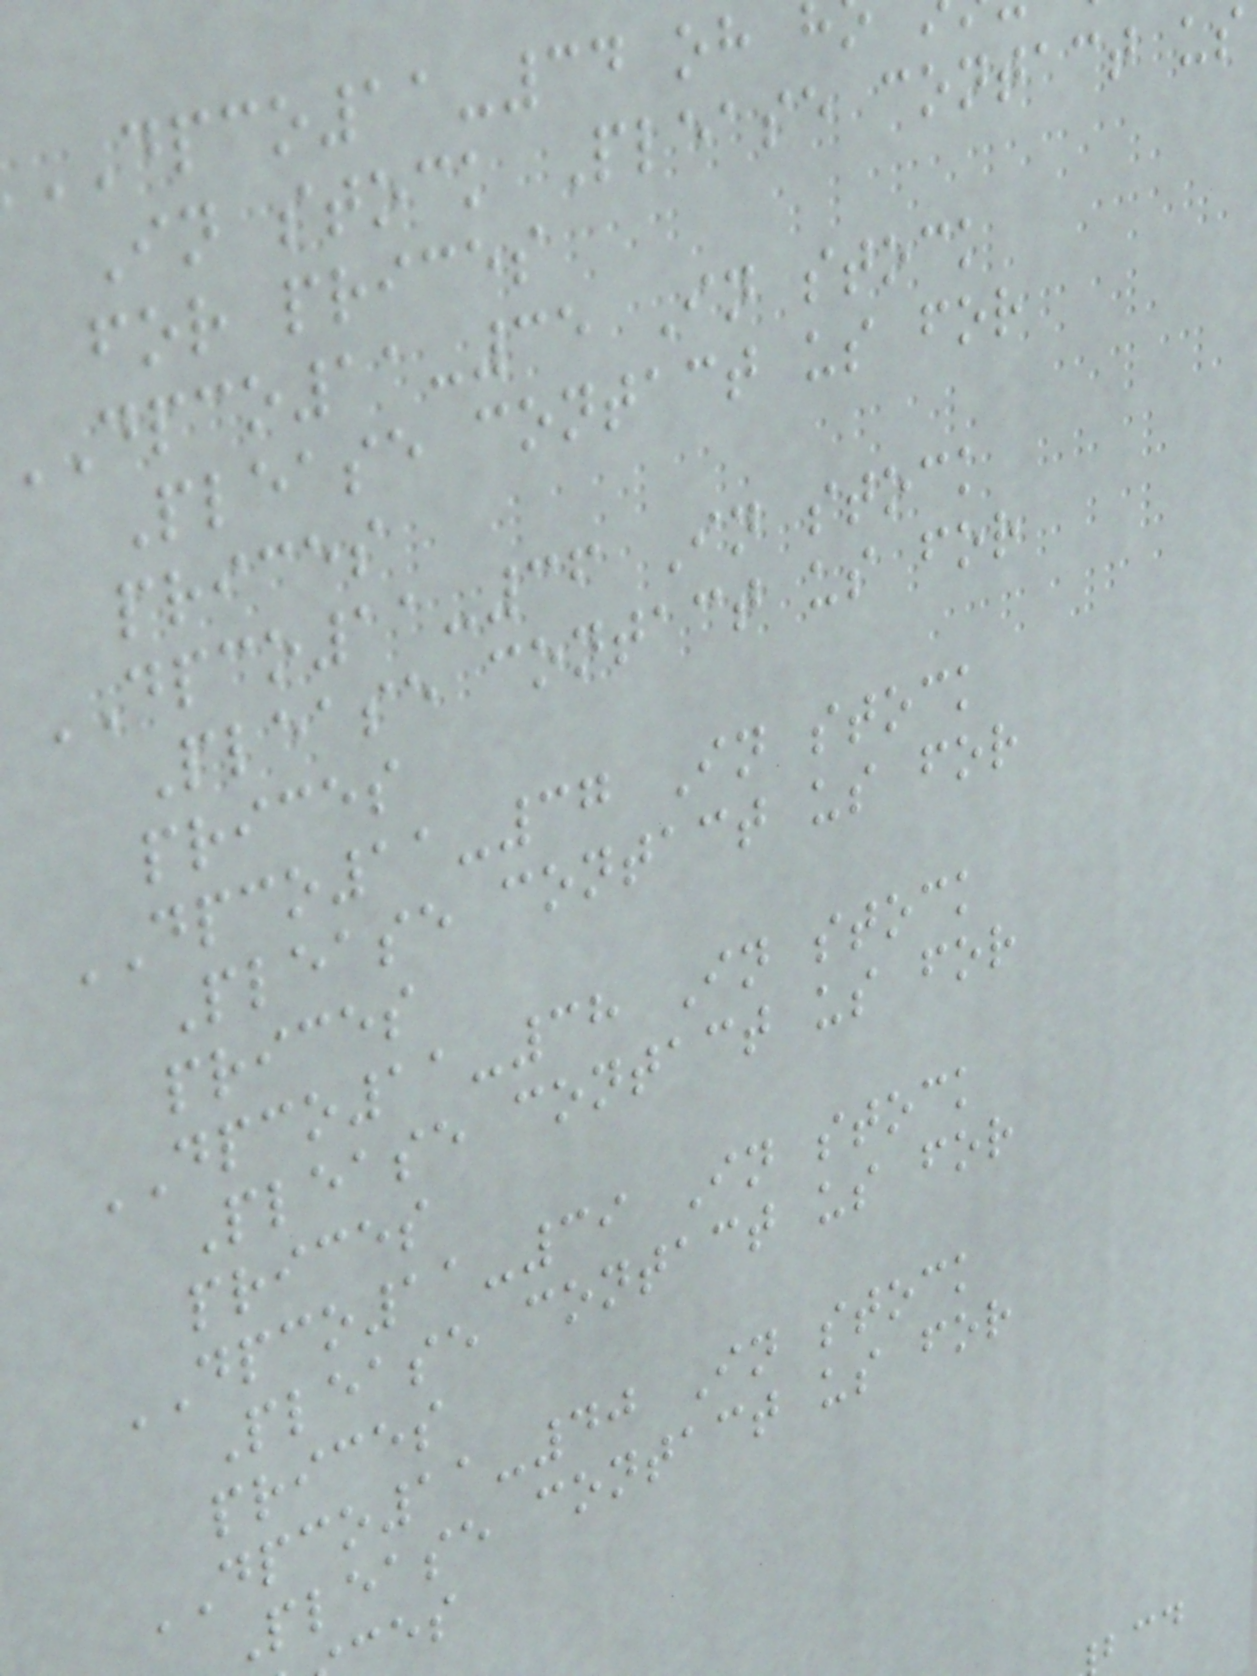DPCO11-34 oh
In stock Please contact us
for prices
dpco11-35 In stock
Please contact us for
prices
DPCO11-36 In stock
Please contact us for
prices
DPCO11-37 In stock
Please contact us for
prices
DPCO11-38 In stock
Please contact us for
prices
DPCO11-39 In stock
Please contact us for
prices
DPCO11-40 In stock
Please contact us for
